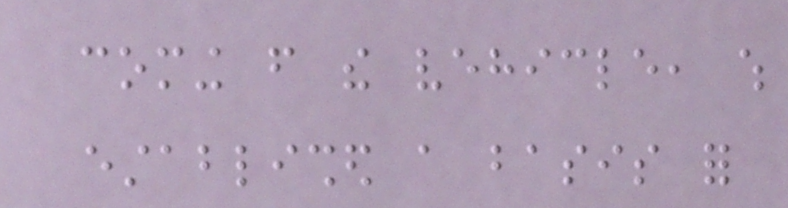coming from the vehicle, which
established a basis for
